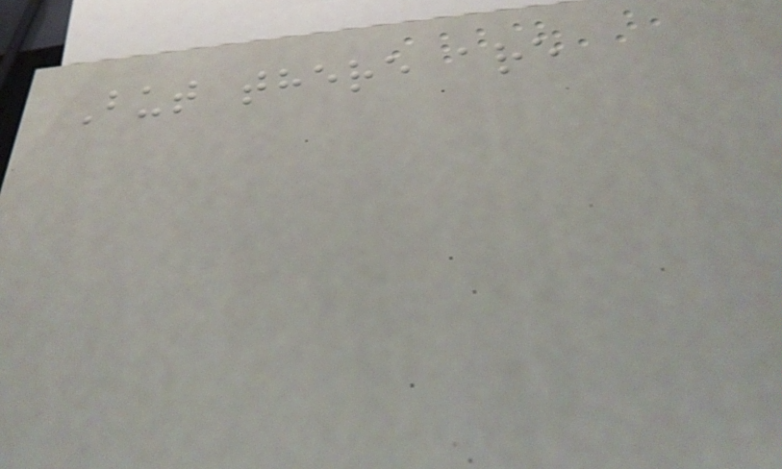But there are
